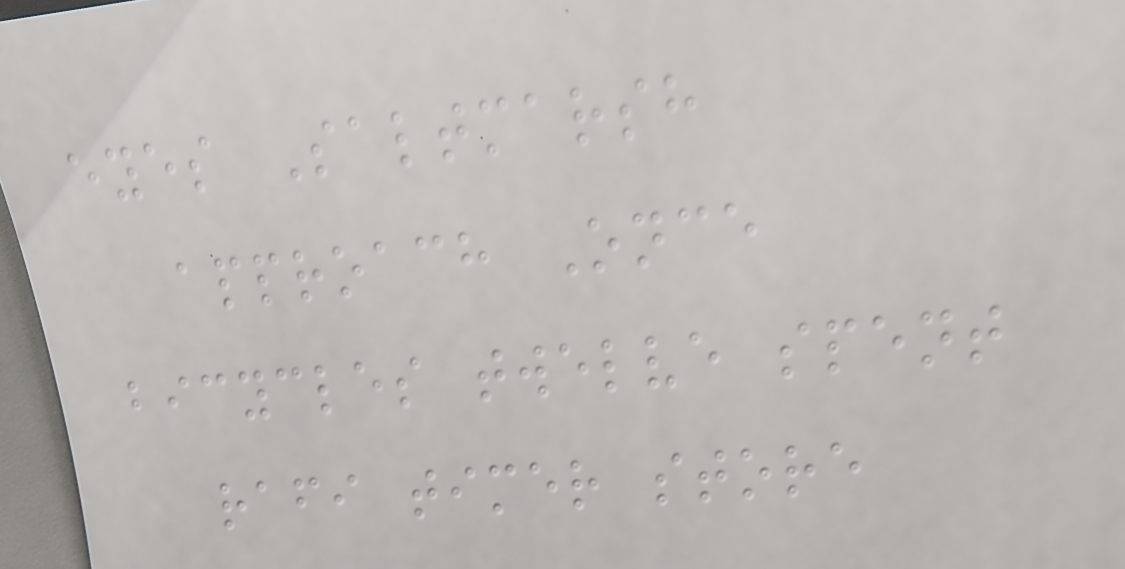eyes Saltmarsh
approach Once
bicycles twelve spent
rafi timer store
